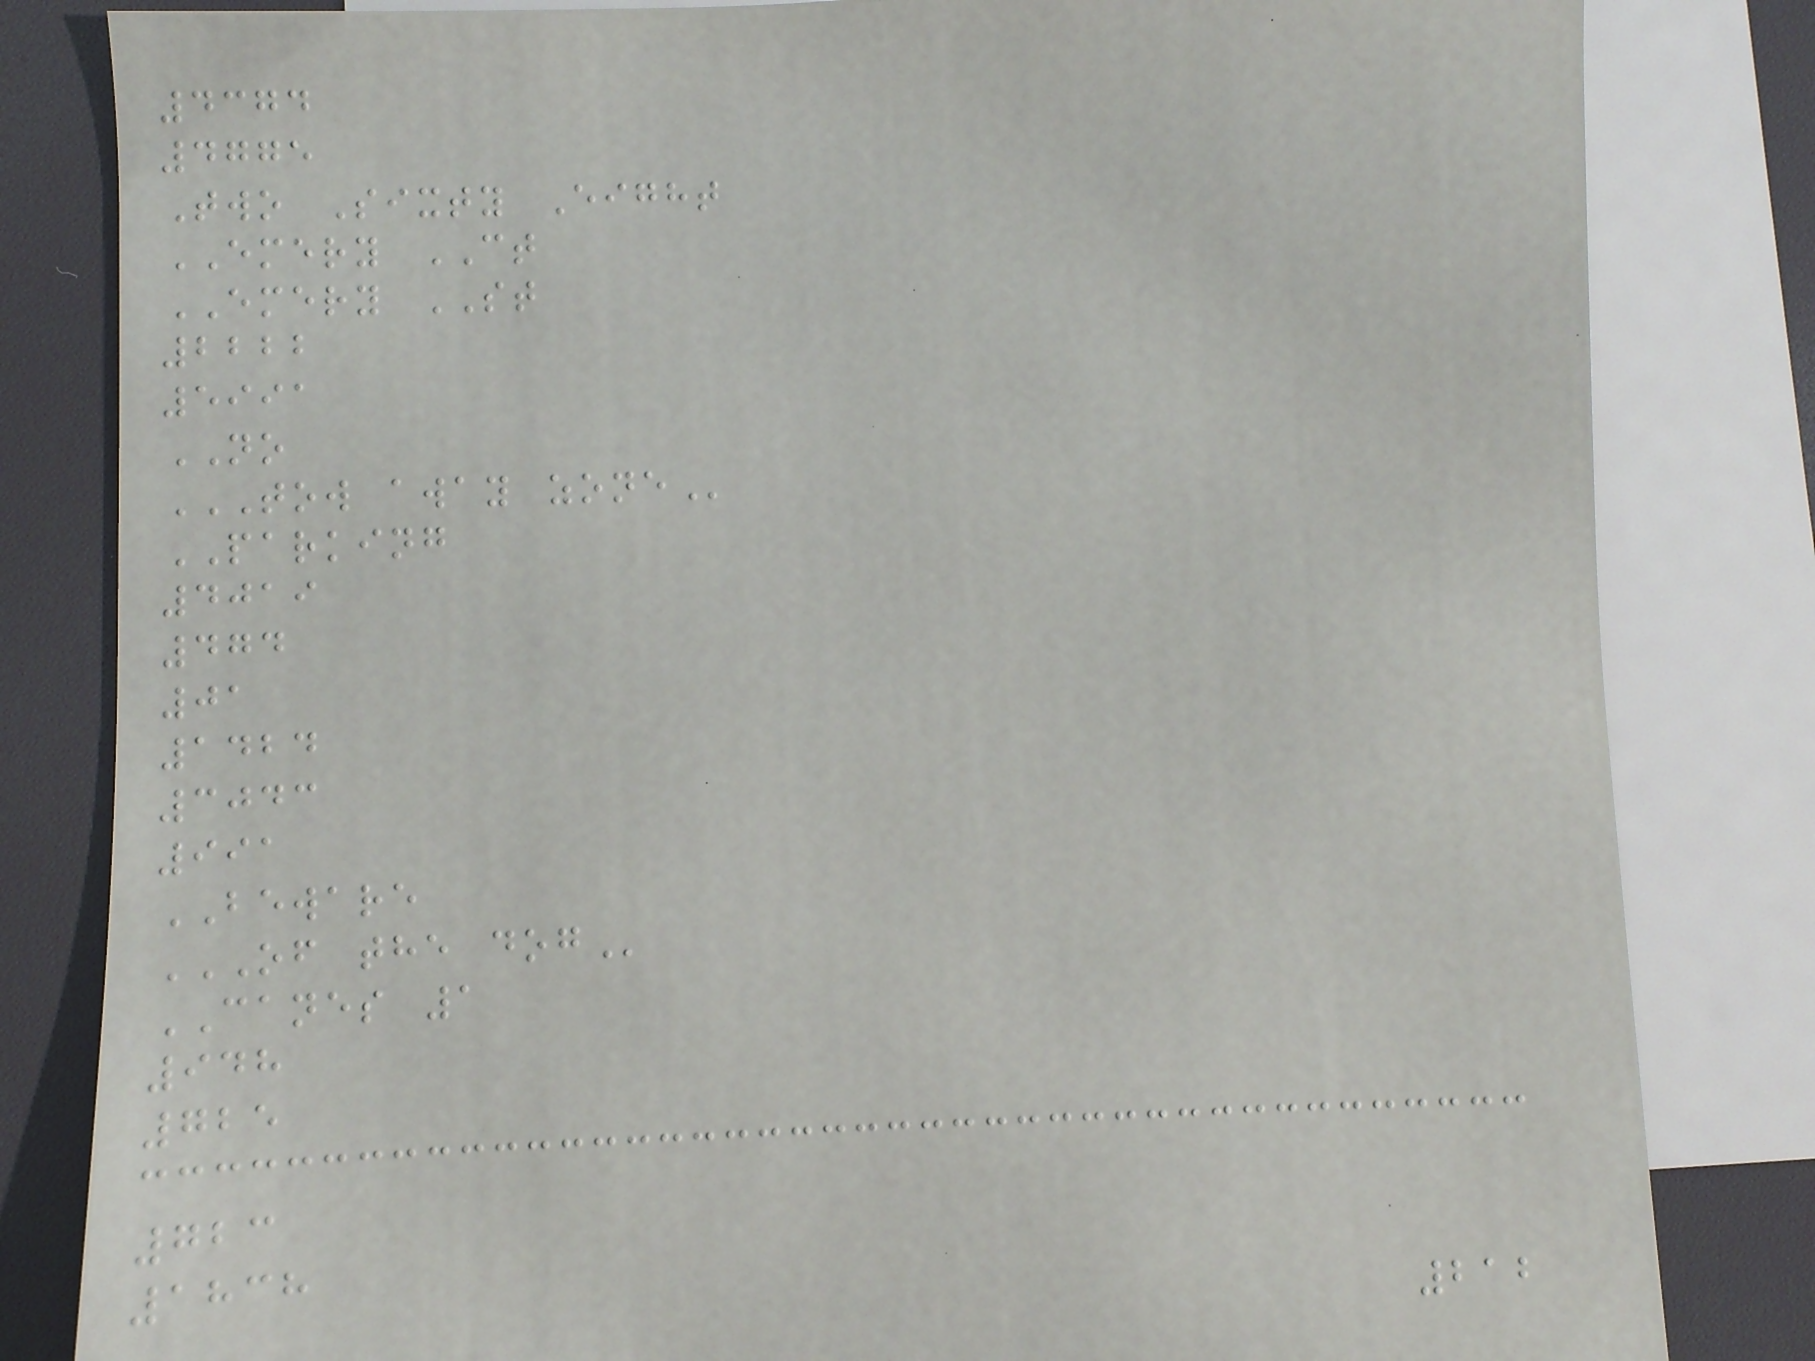4374
4775
Two Sixty Eight
EMERY CT
EMERY ST
2222
5991
NO
TOW AWAY ZONE
PARKING
4019
474
01
1424
3043
991
BEWARE
OF THE DOG
CANES 1
948
725
723
1838
212
